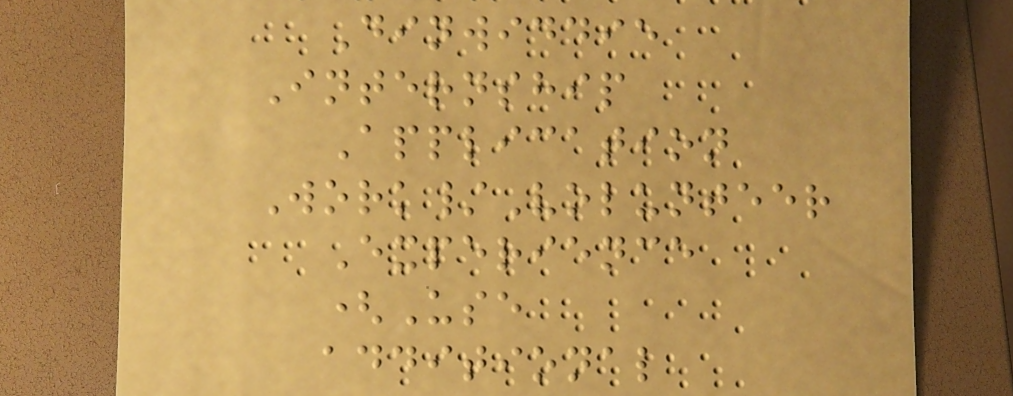Dinwiddie
Internship
Application
Work/Volunteer
Experience
(Use
additional
